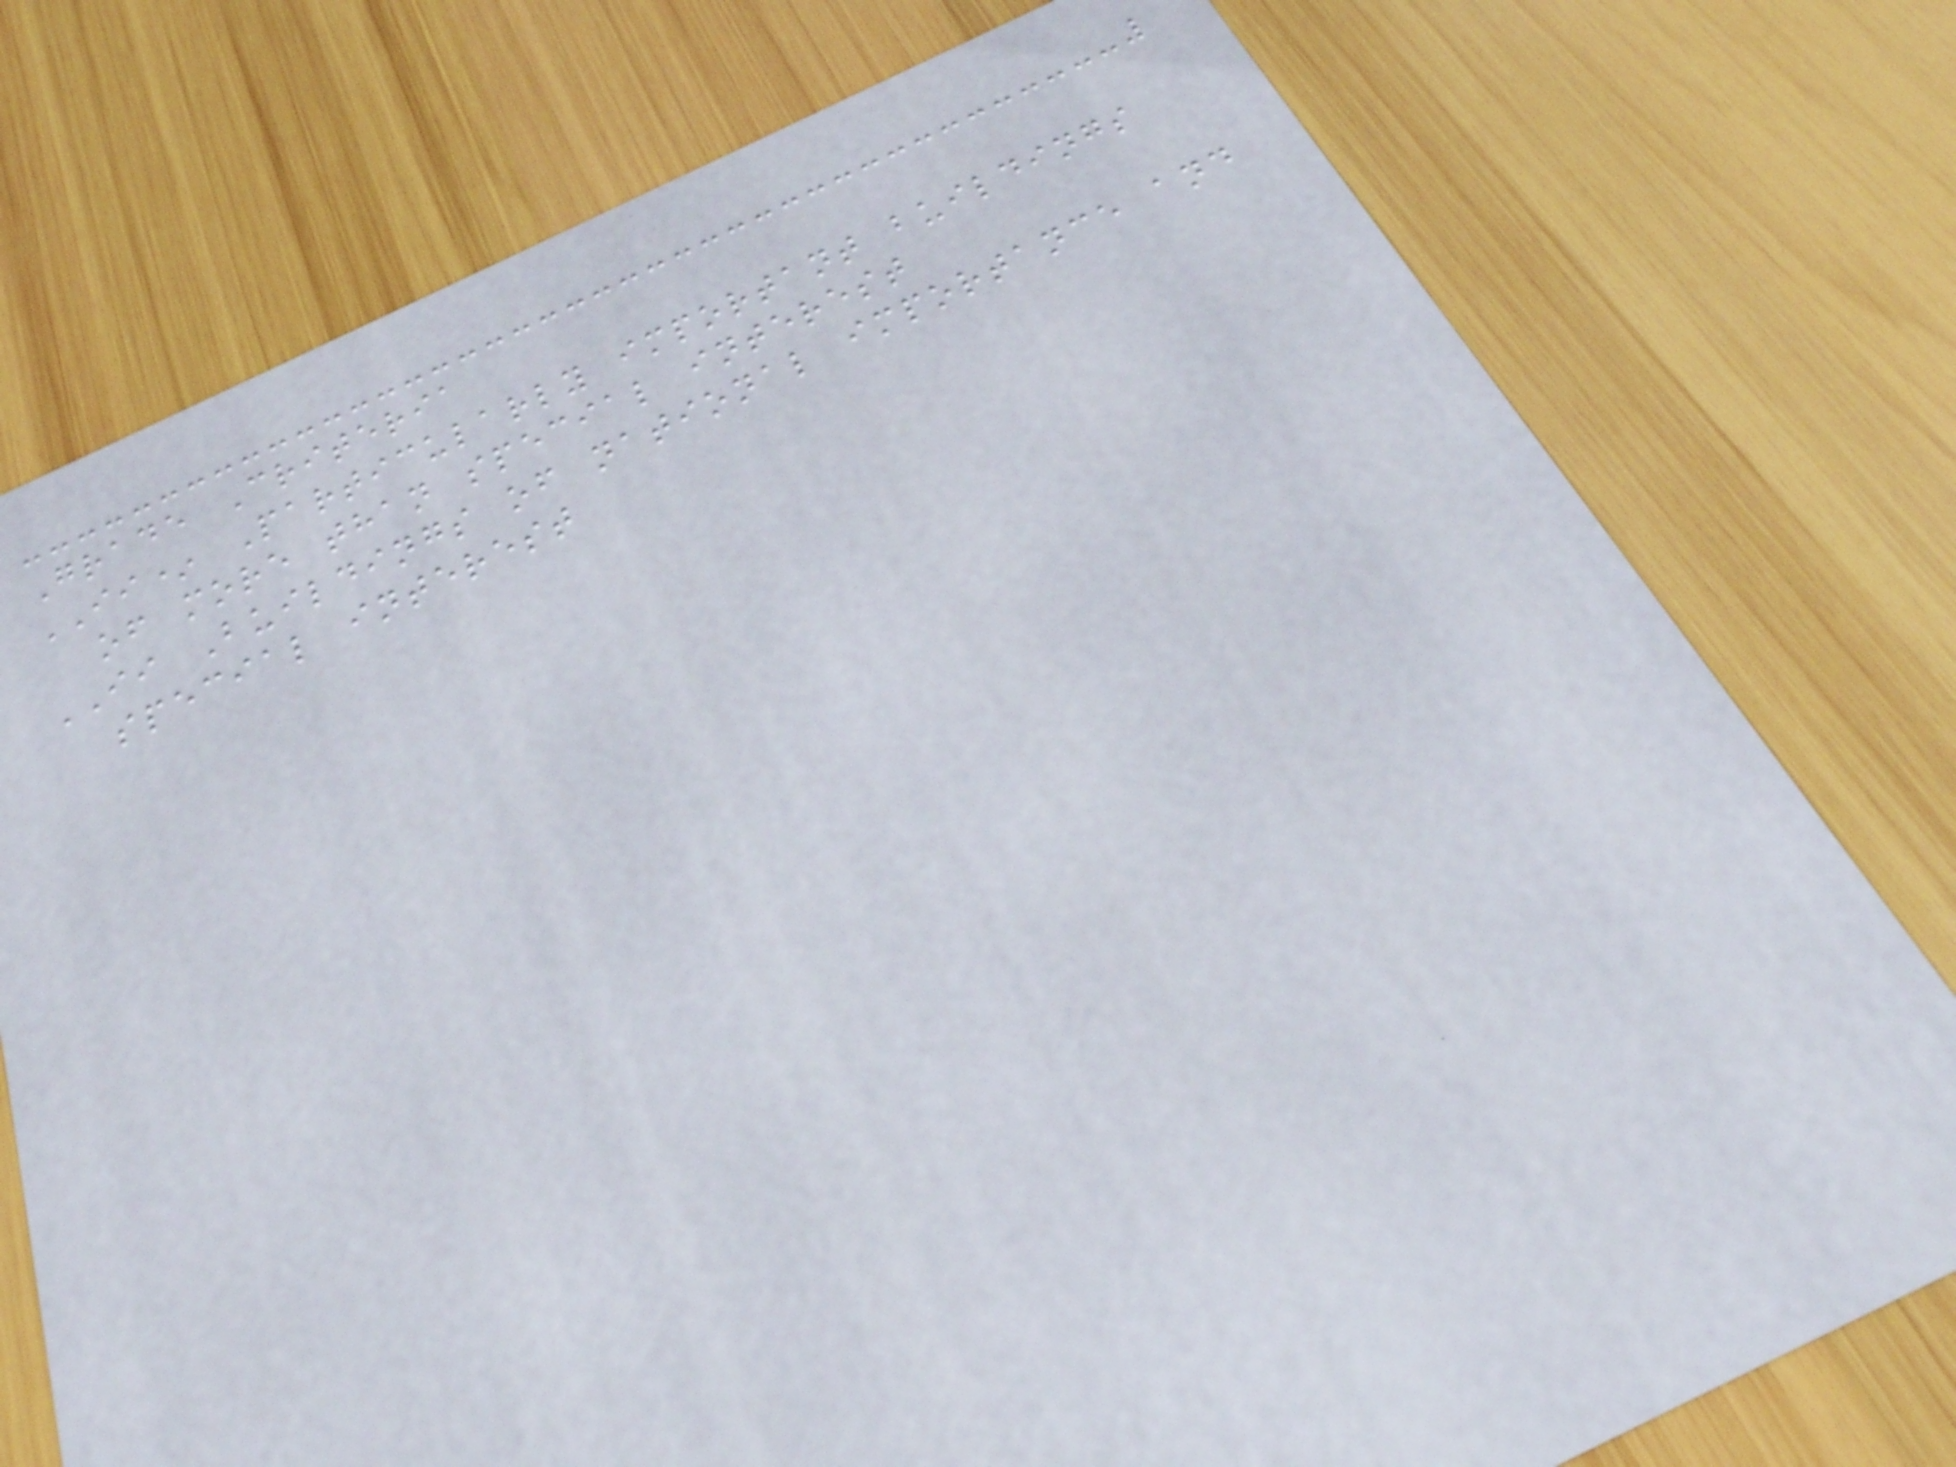Grade Criteria
II* Particularly important buildings
of more than special interest
II Buildings of national importance and
special interest
